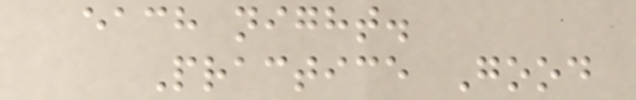each night.
Practice Good
